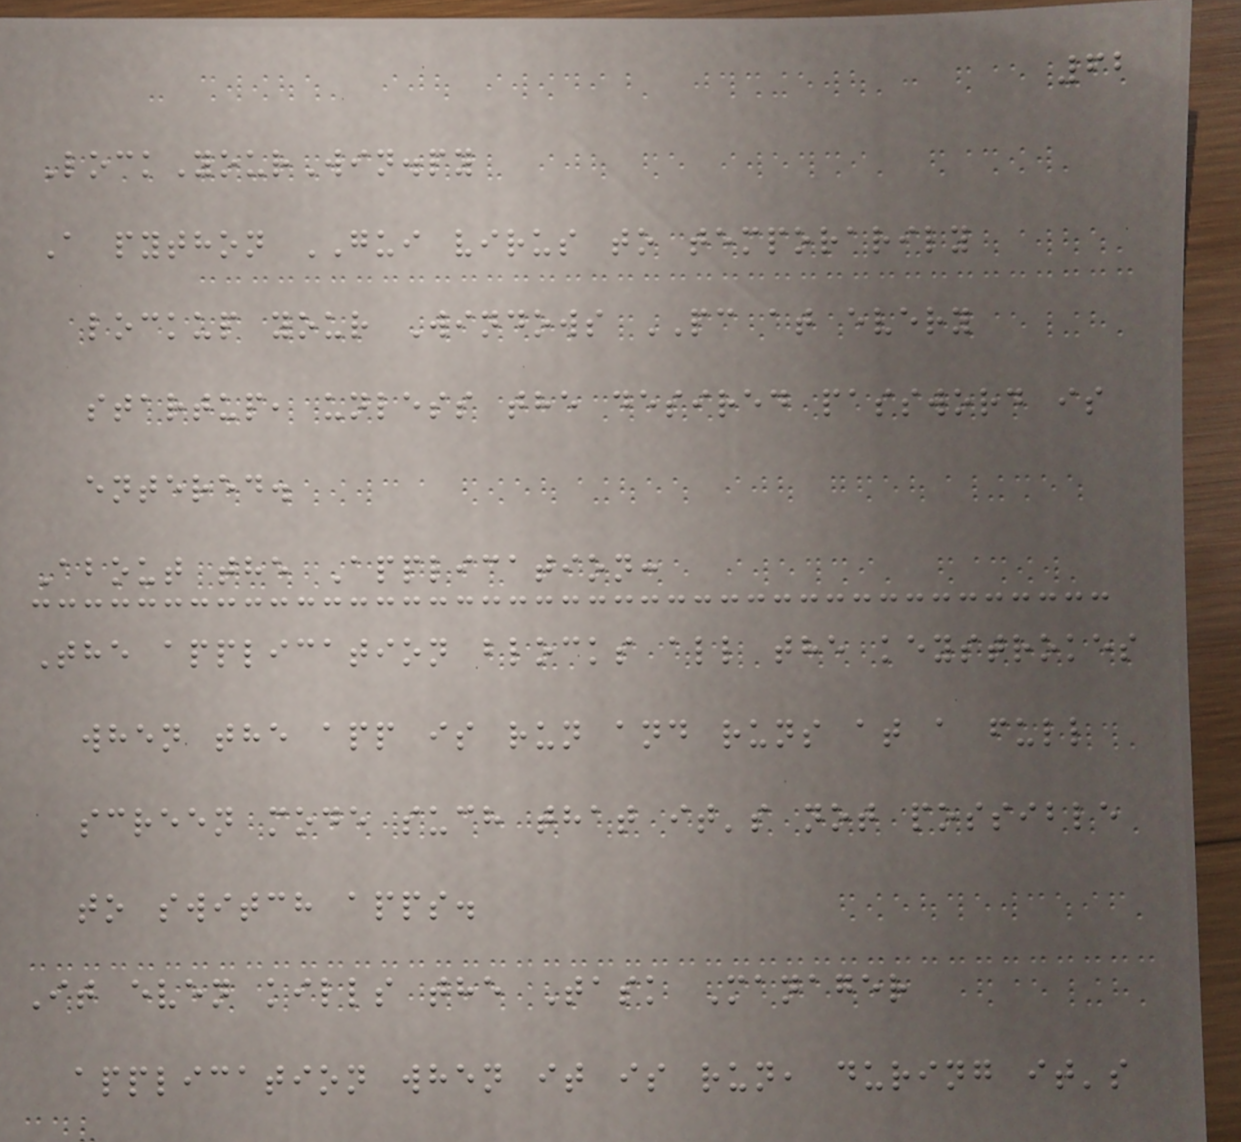62
LockYourWin.py
A python GUI virus to temporarily
lockup your Windows PC at every
startup, unless the desired password is
entered.
About the Application:
The application blocks all the keystrokes
when the app is run and runs at a full
screen mode such that it's not possible
to switch apps.
It even kills the Task Manager
application when it is run, during it's
